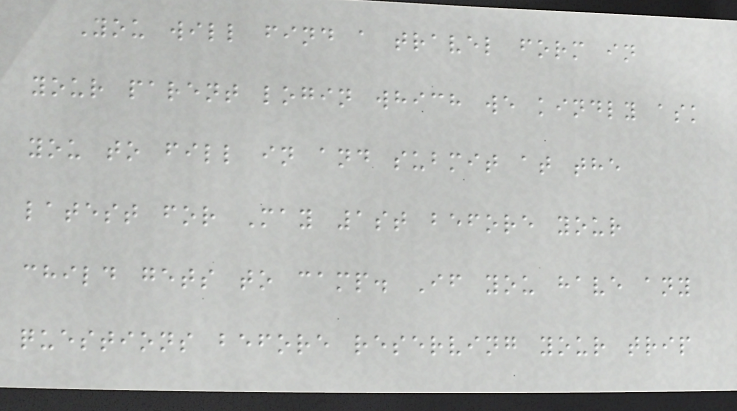You will find a travel form in
your parent login which we kindly ask
you to fill in and submit at the
latest for May 1st before your
child gets to camp. If you have any
questions before reserving your trip
